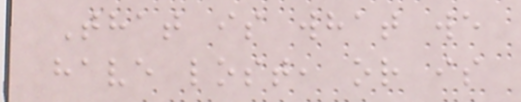That is what we
have lost, or is
